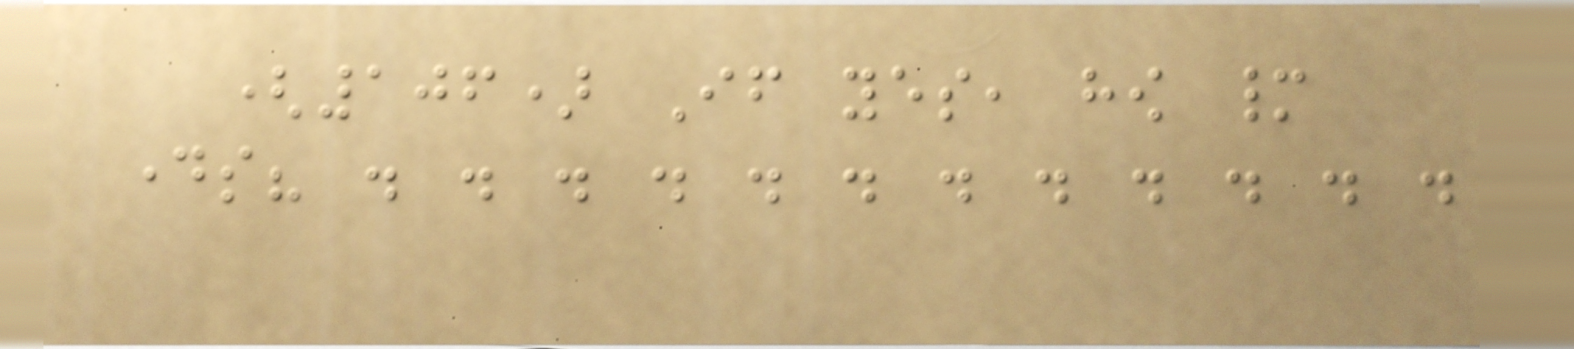(106) If yes, how many
days? . . . . . . . . . . . .
